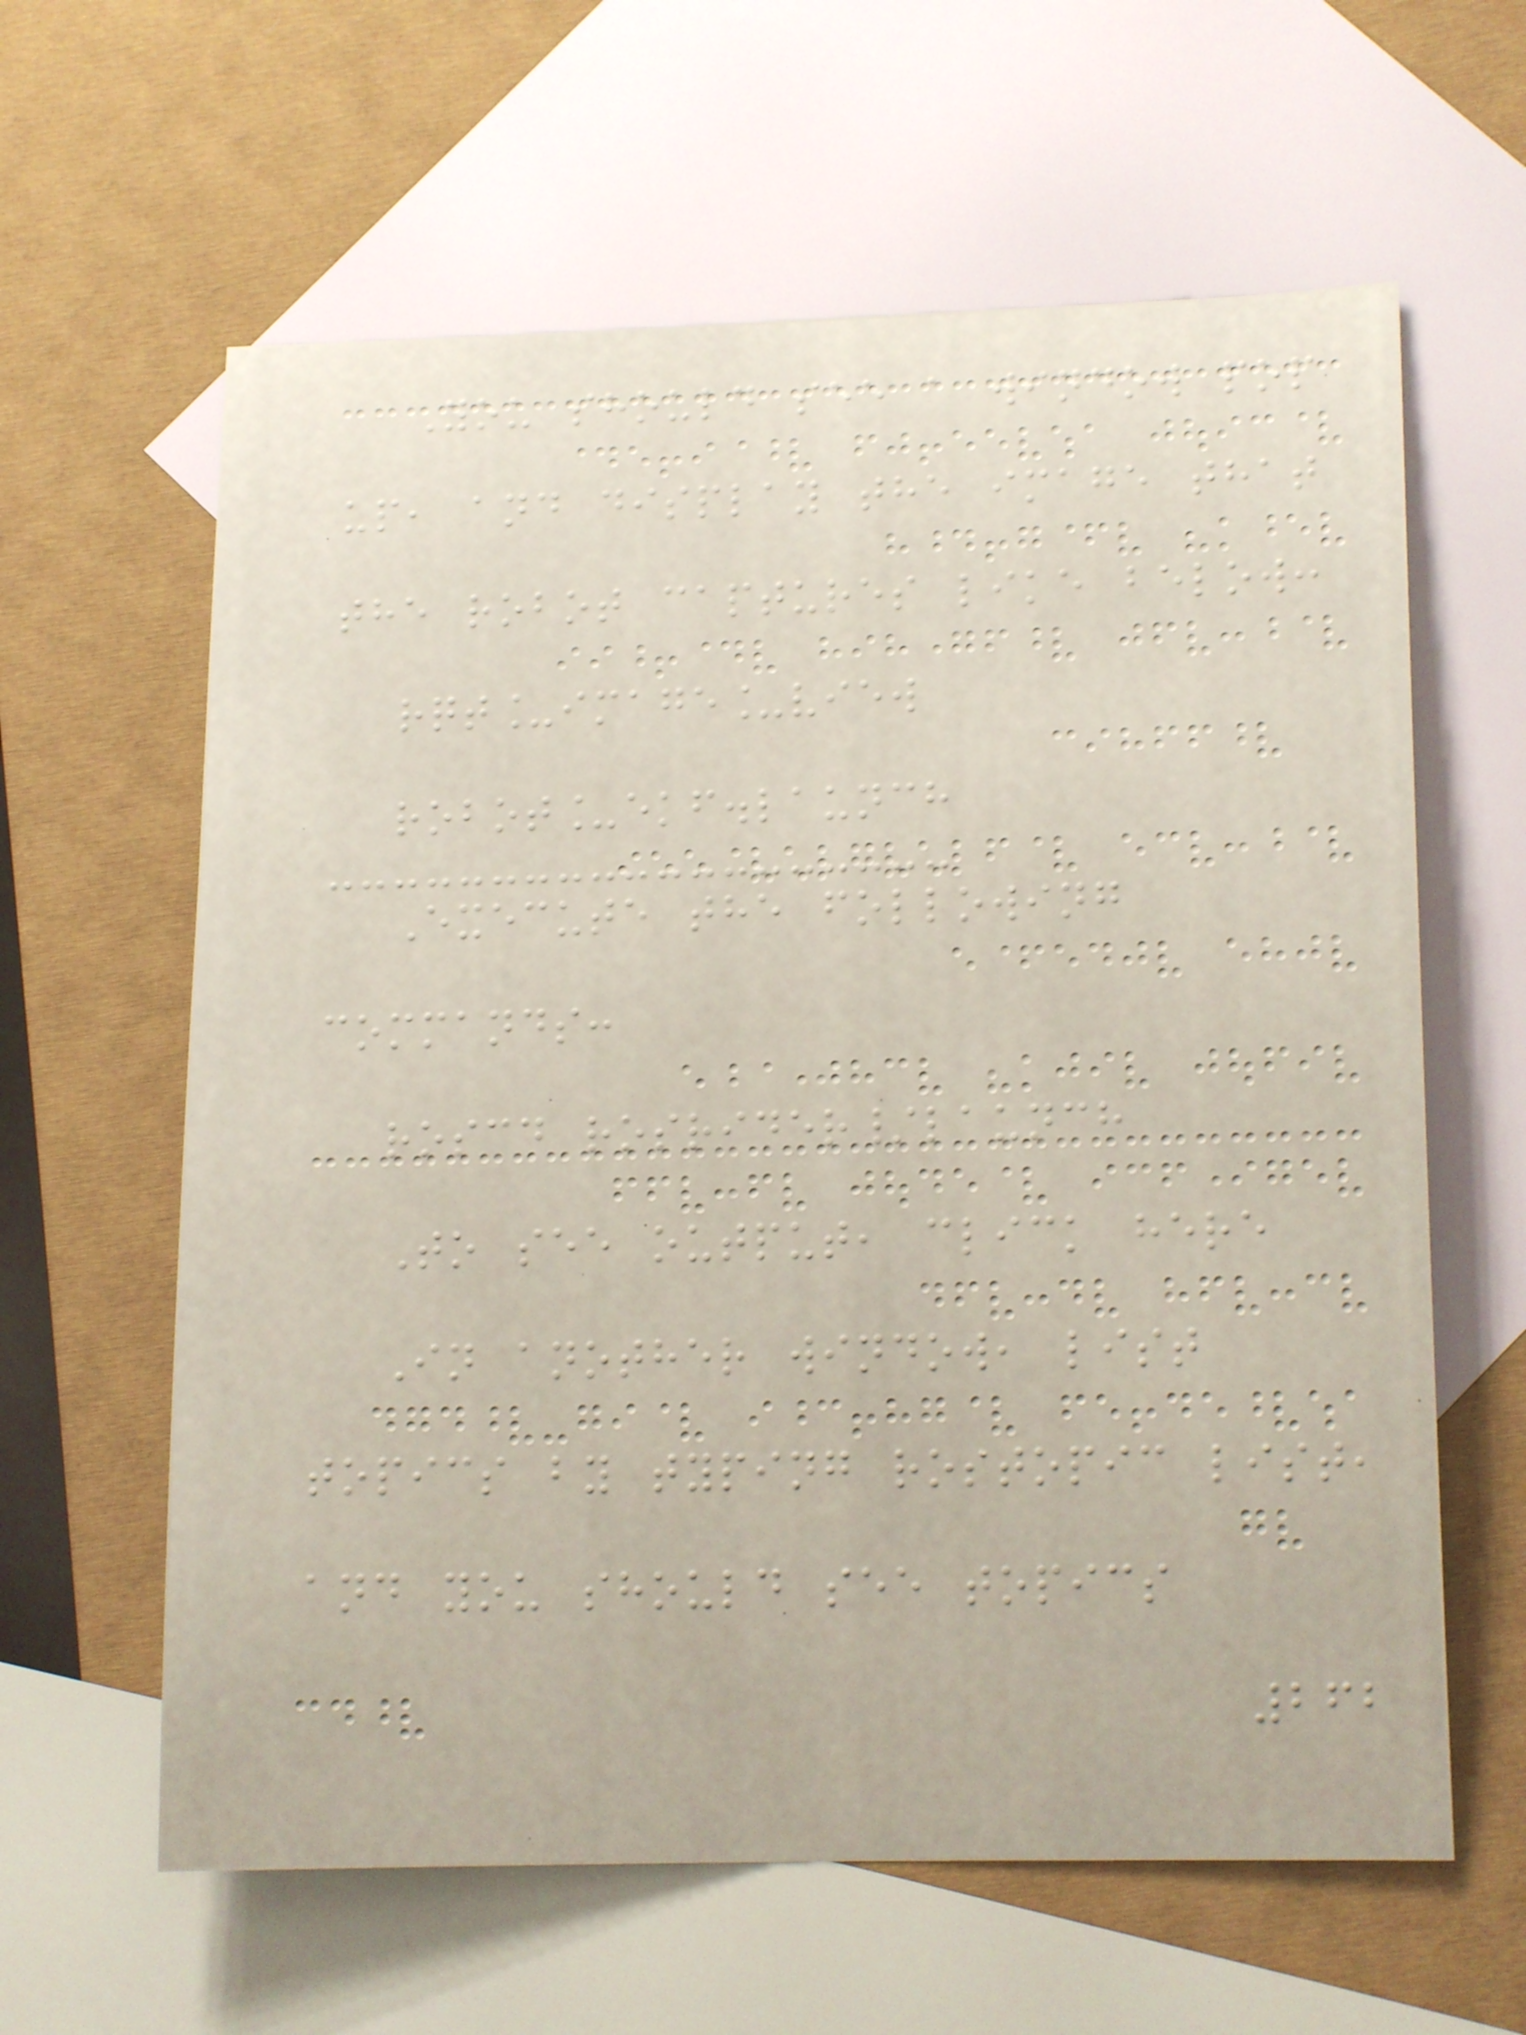You should see a window pop
up, and display the image that
the robot captures like below:
rqt_image_view
robot_ekf.launch
Execute the following
commands:
roscd rosrider/launch
To see output, click here
In another window, list
topics by typing rostopic list,
and you should see topics
262
